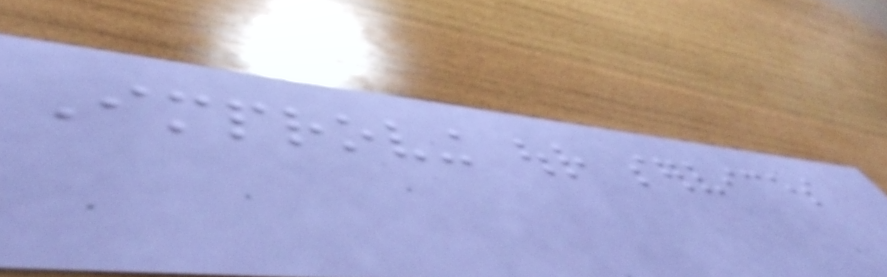Improving our services
